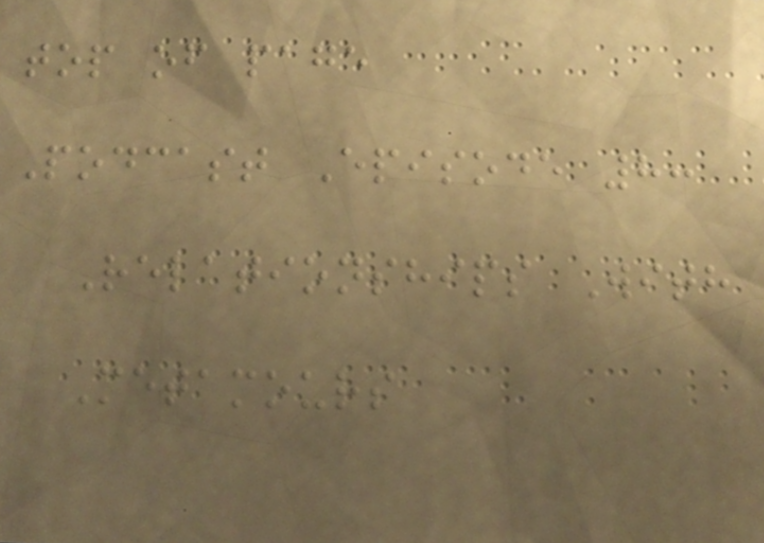top of page
Podcast Episode 8:
Relationships With
Metamours
